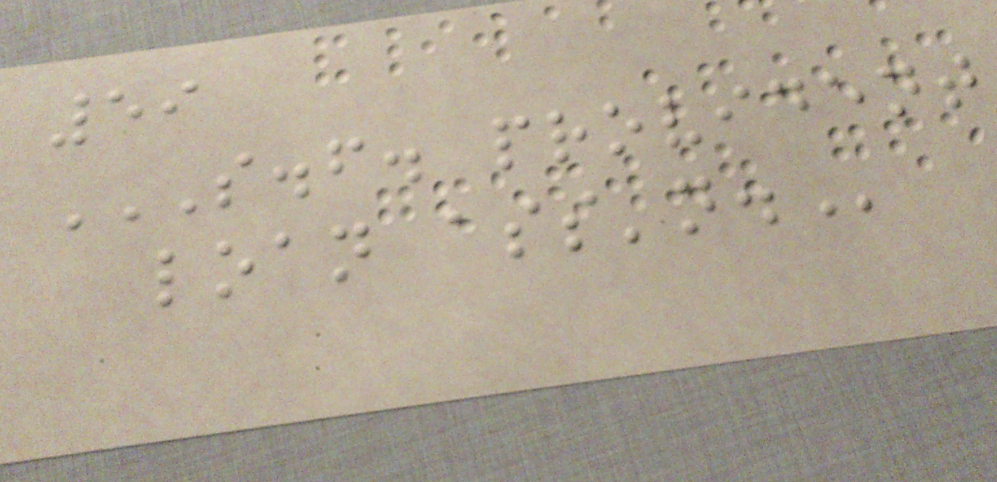59
S.F. PROVIDENT
LOAN ASS'N.
